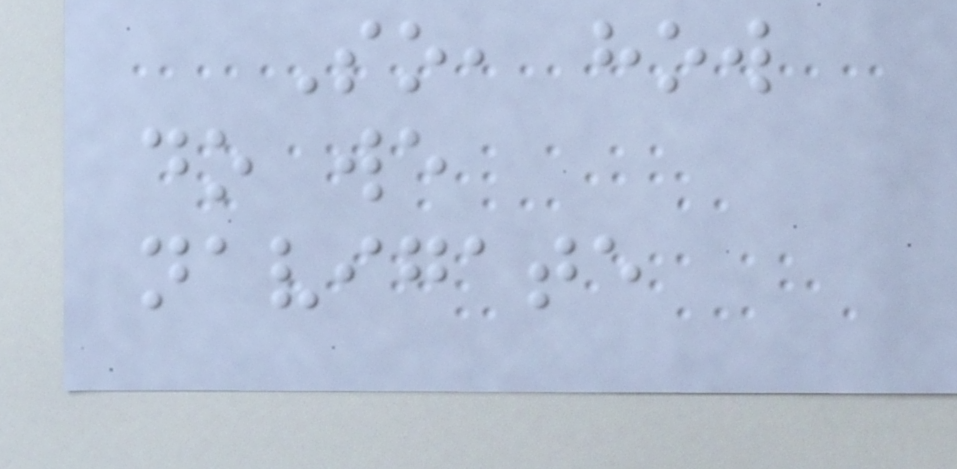So, how
do we
navigate
